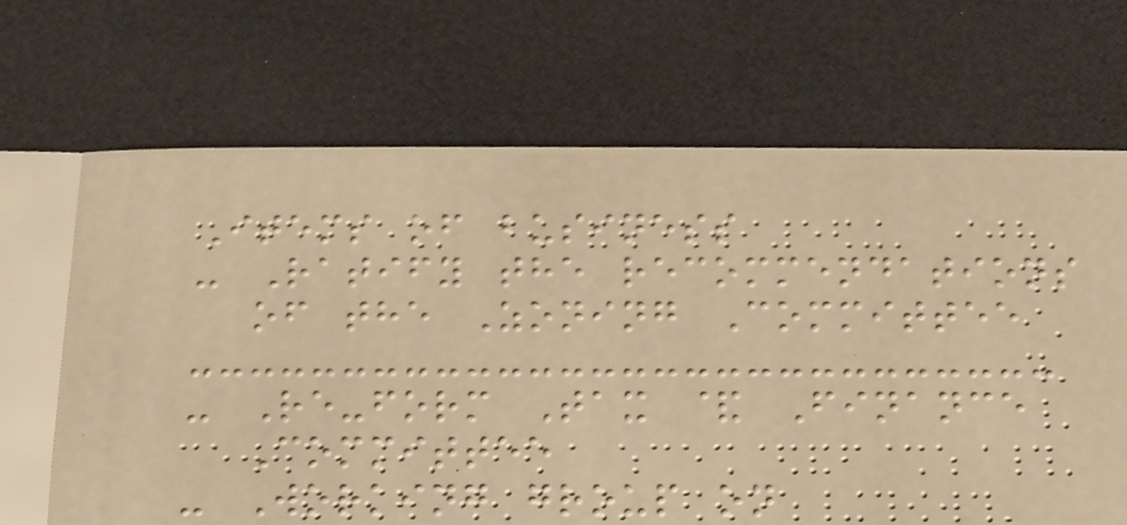Items of business
- Ratify the recommendations
of the Zoning Committee
- Re-form Tax & Finance
Committee
- Working group on
